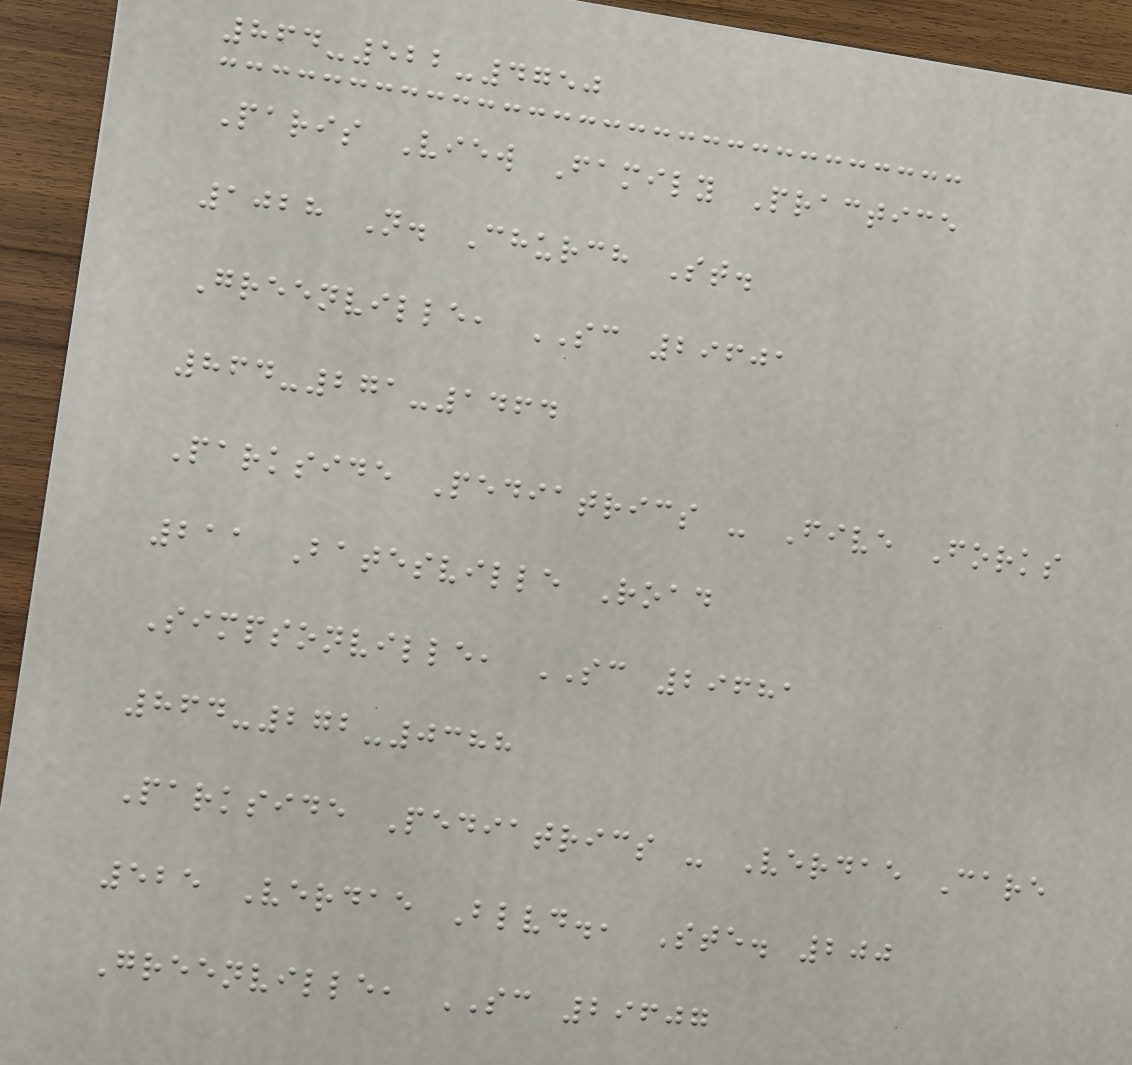864-522-4750
Paris View Family Practice
1028 N. Church St.
Greenville, SC 29601
864-271-1464
Parkside Pediatrics - Five Forks
211 Batesville Road
Simpsonville, SC 29681
864-272-0388
Parkside Pediatrics - Verdae Care
525 Verdae Blvd., Ste. 200
Greenville, SC 29607
